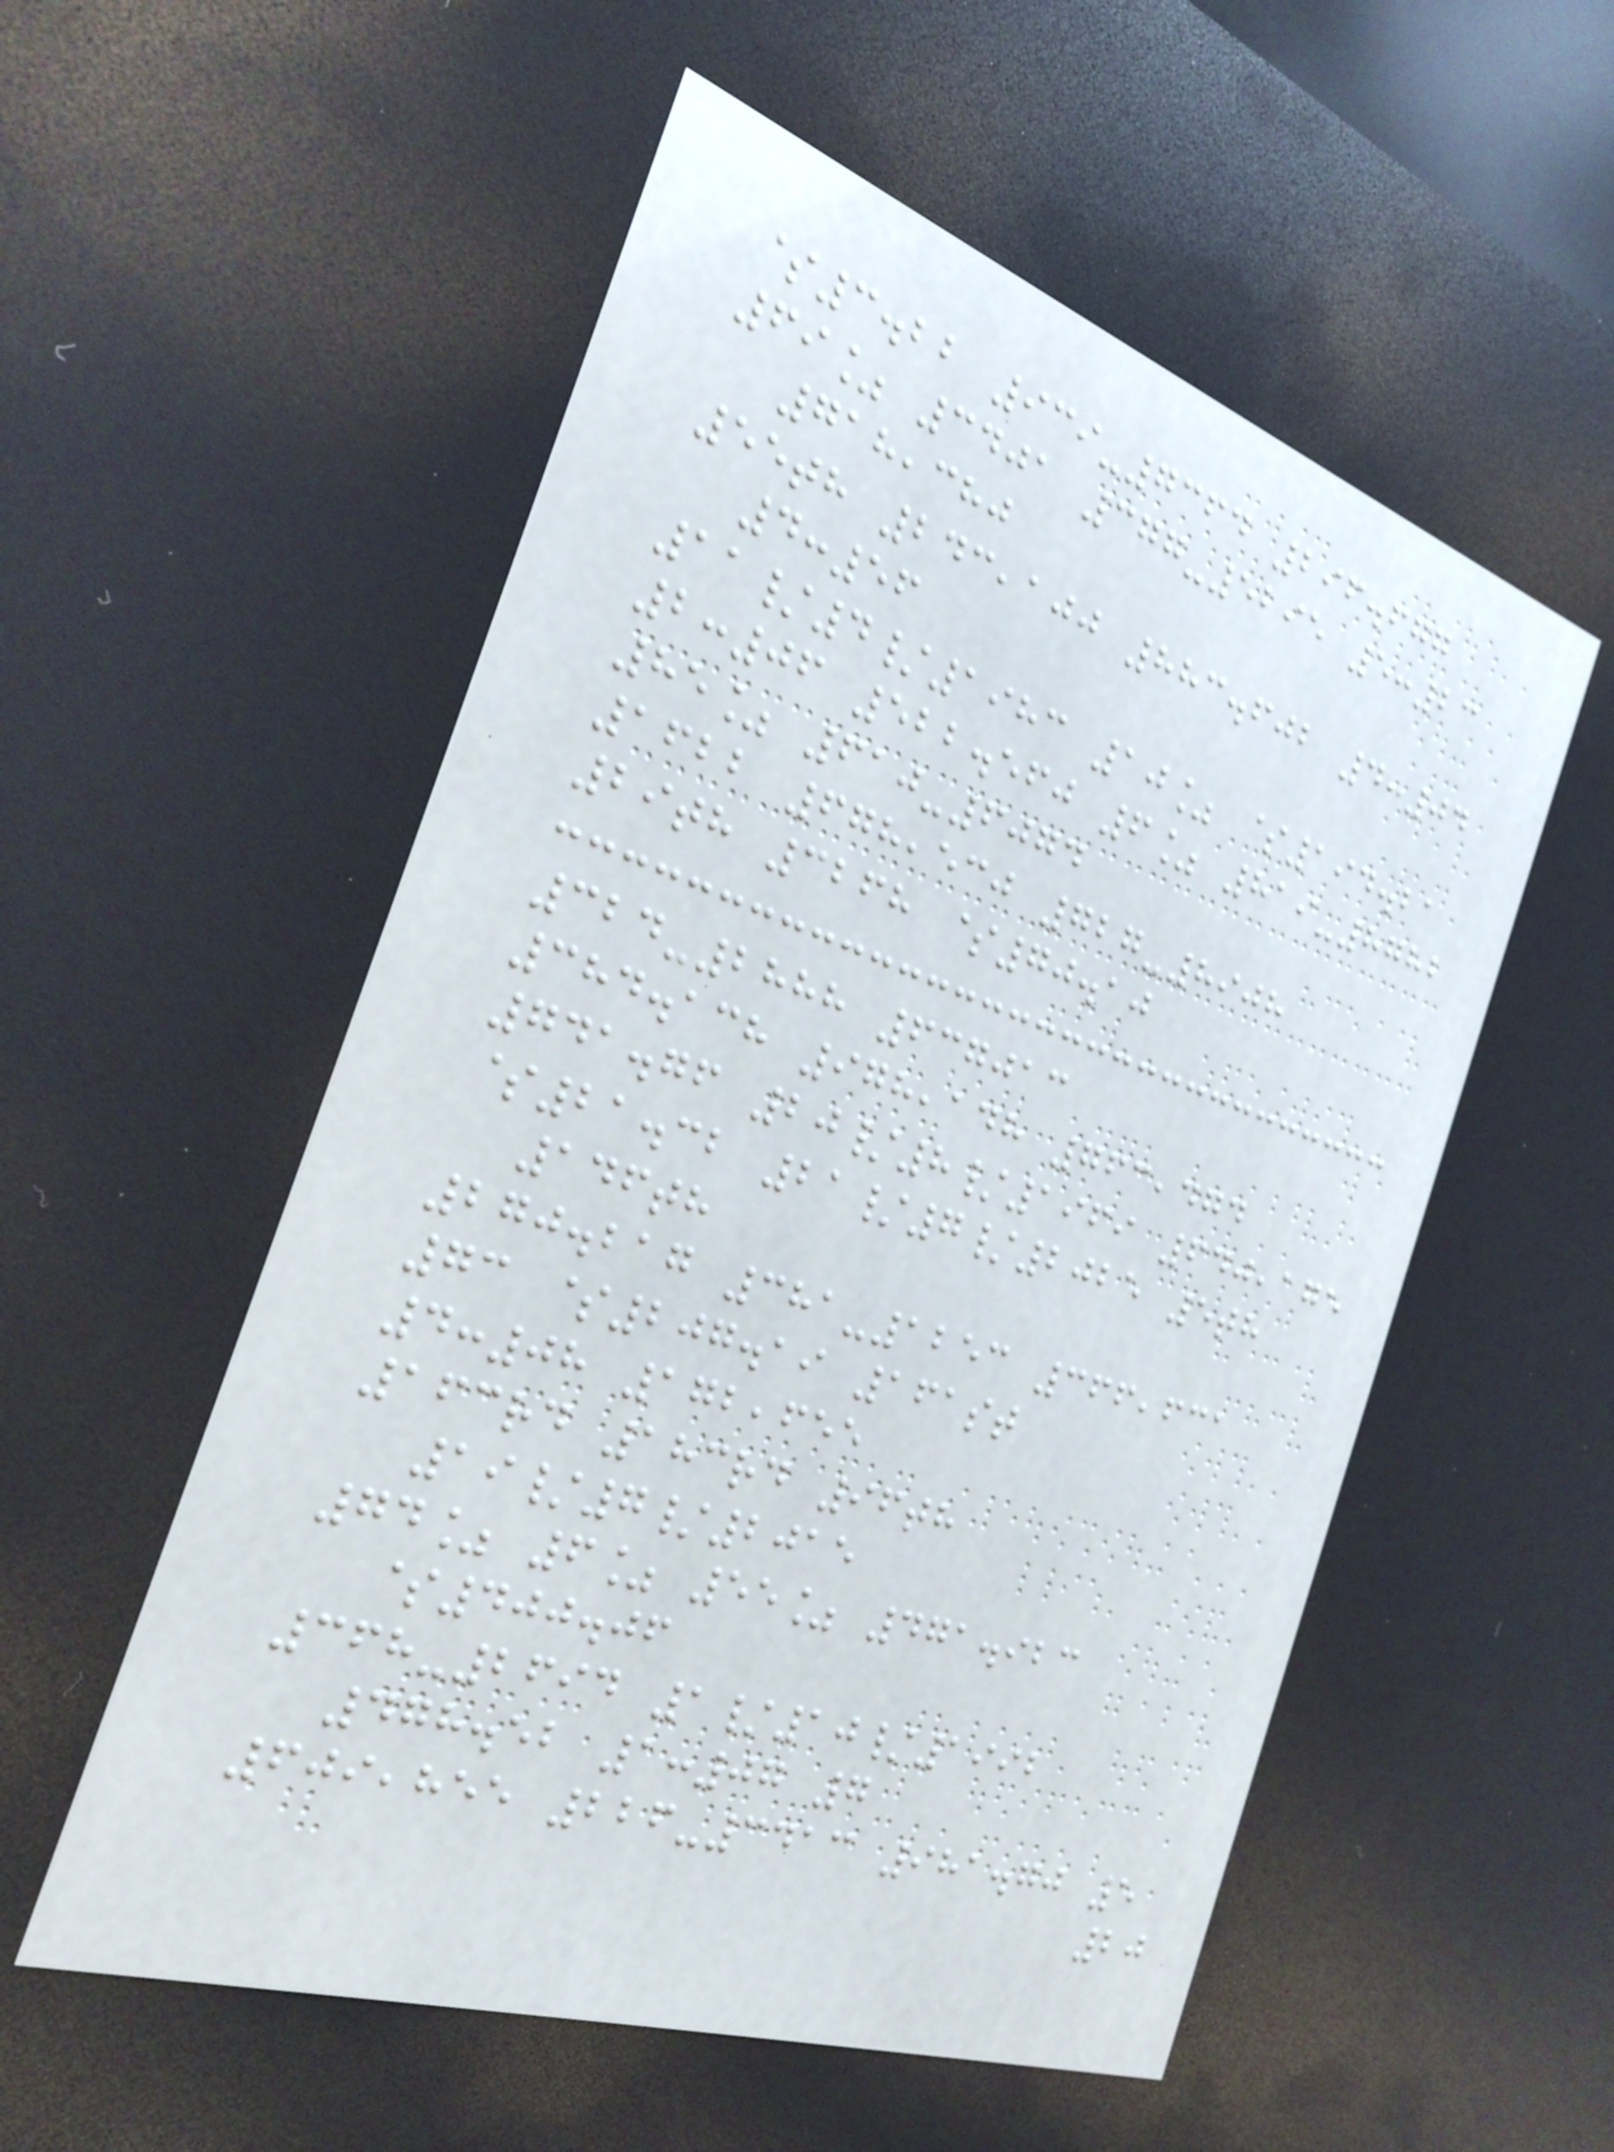$3.22 939-7364 296.677
69% 3401 377-5295 5:23
718,380
55th 243,100 883.602 4:04
4:56
11/4/1983 10% $194.21
2:06 522.560 6% 819-8782
85% 610-6074
1622 678,530 727-8908
29th 3268 $70.10
324-2888 637013
384.138 978,148 763,474
741.76 20/8/1969 640,175
$21.32 21/7/2025 5th
146th
270.217 381-1253 366,631
73 $207.19 161st
4:08 172,655
163rd 183rd 96th
19/7/2015
74% 6% 55% 471.923
$400.06
368-2694 1/10/1992
478.52 1:07 7
609,855 226-3413 981.70 5
20
